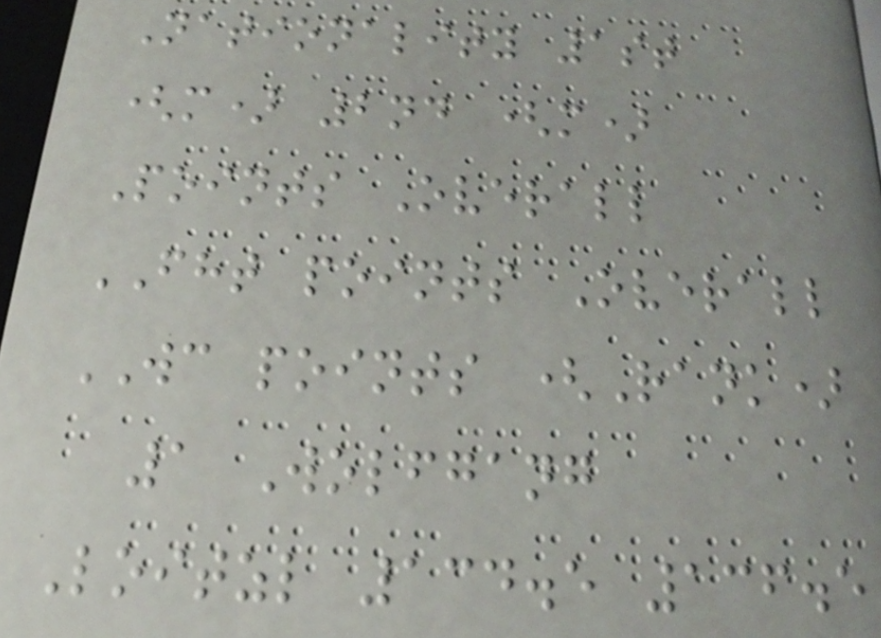Nationality 1st
(m) 2nd (m)
Points Overall
FHT points Overall
WC points (Rank)
1 Wolfgang
Loitzl 134.5 136.5
